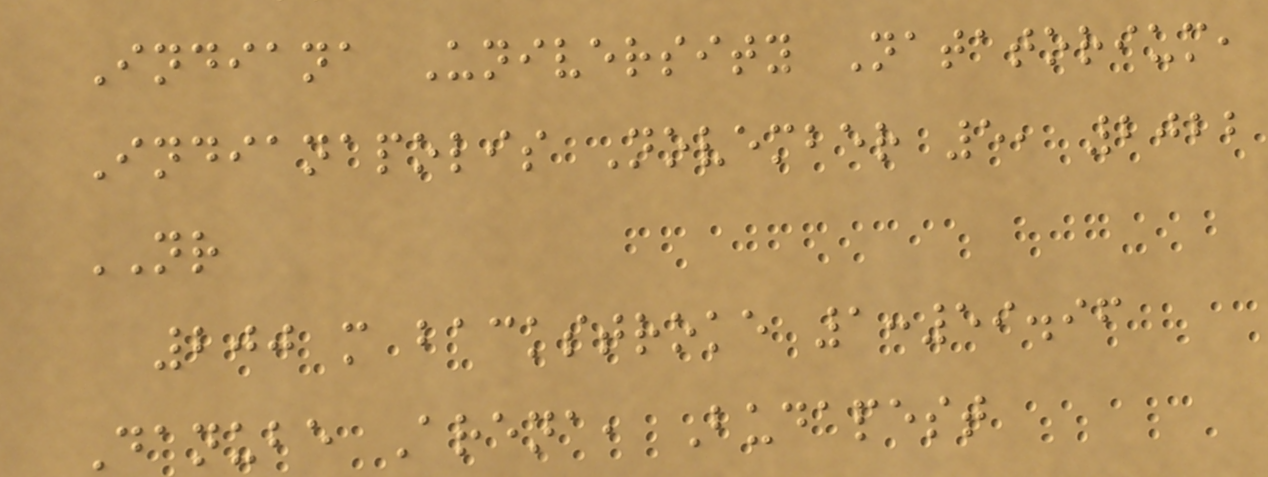Indiana University Natatorium,
Indianapolis November 5, 2022
NR
200 m backstroke 1:59.96
Danube Arena, Budapest
